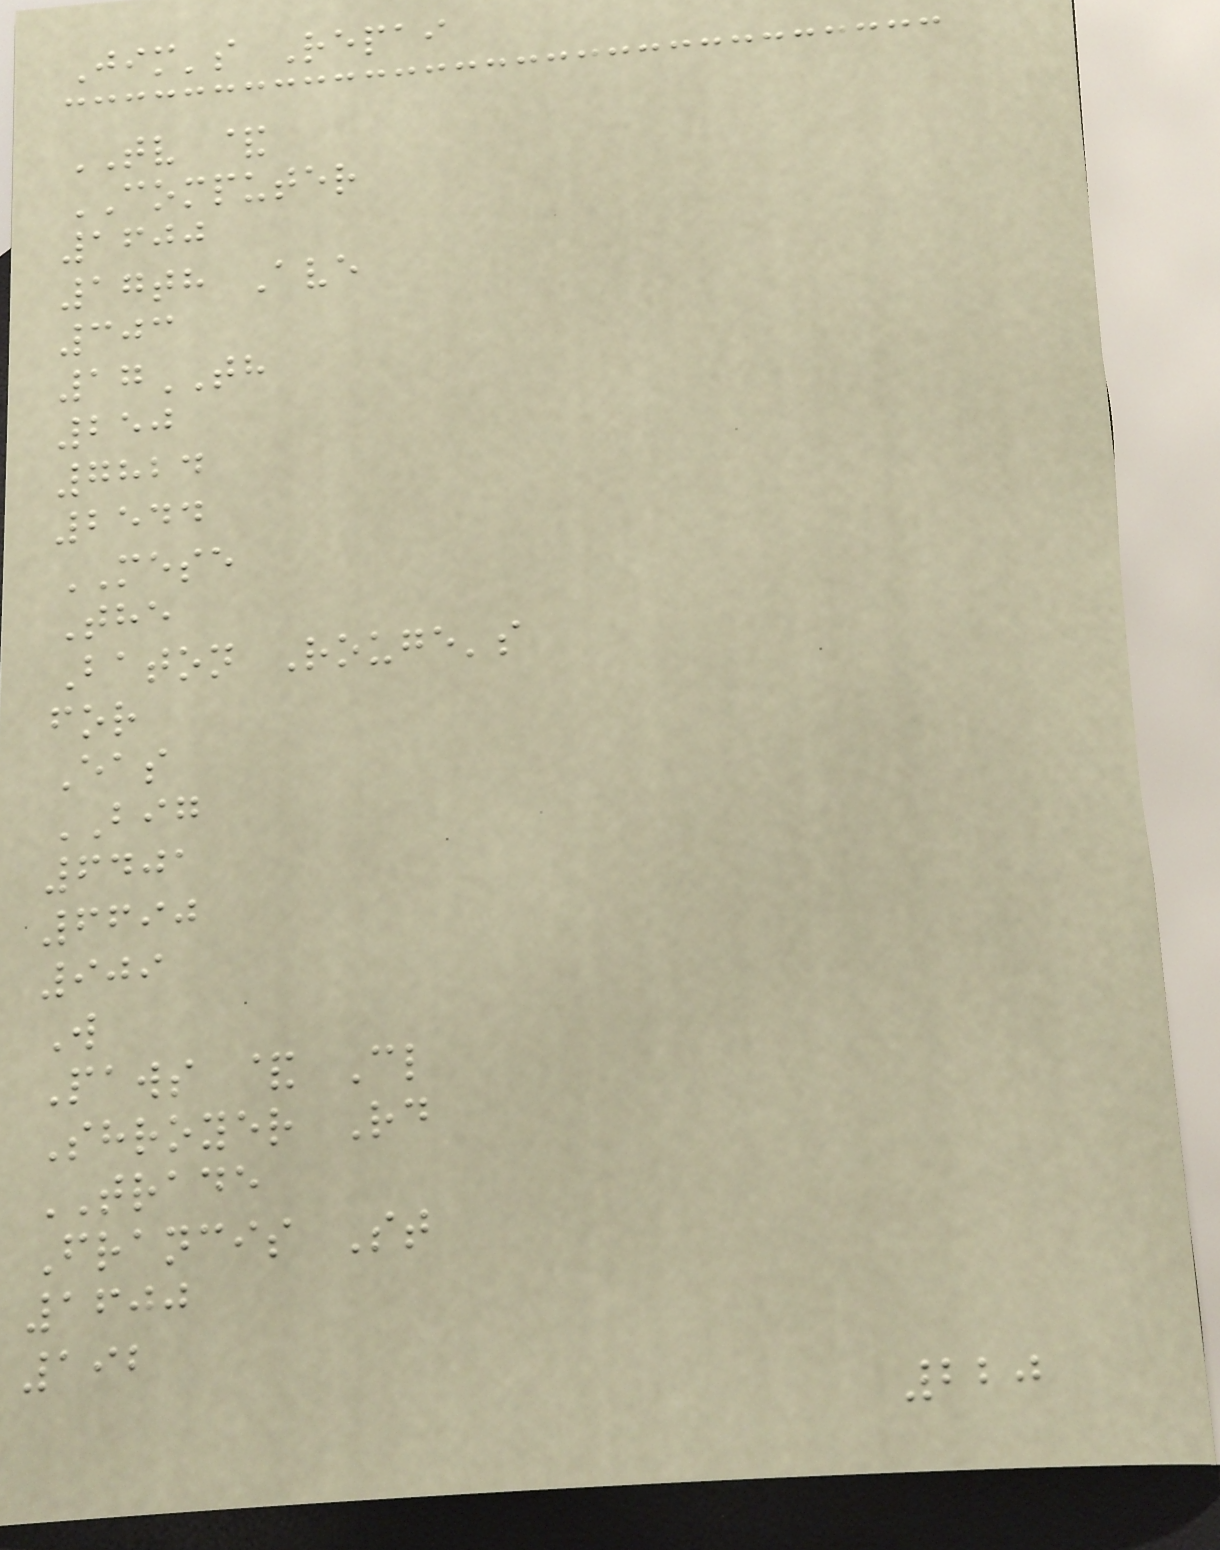Jim's Repai
TV &
COMPUTER
1600
17th Ave
303
17TH
250
7824
2544
MESE
The
Baton Rouge's
for
Eas
BIG
6401
6690
909
W
Paws & Cl
Shroyer Rd
TRADE
Francis St
1600
192
220
